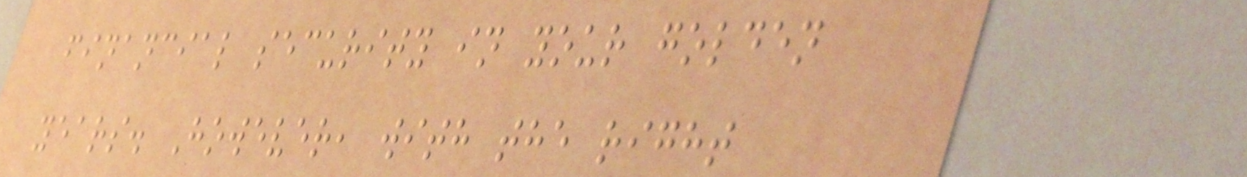financial security in your golden
years. However, with the right
